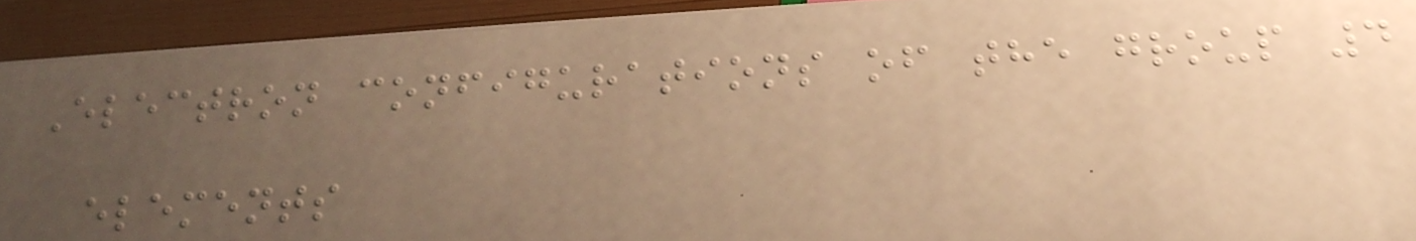Electron configurations of the group 4
elements
